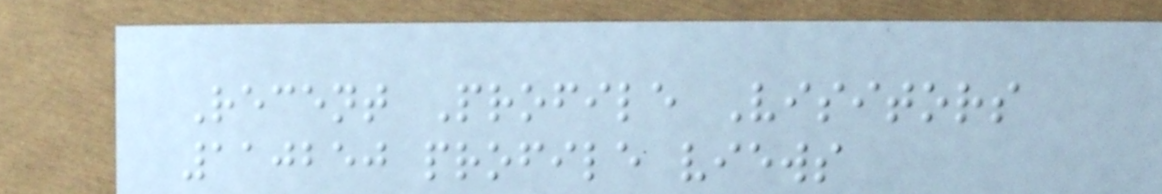Recent Profile Visitors
110250 profile views
